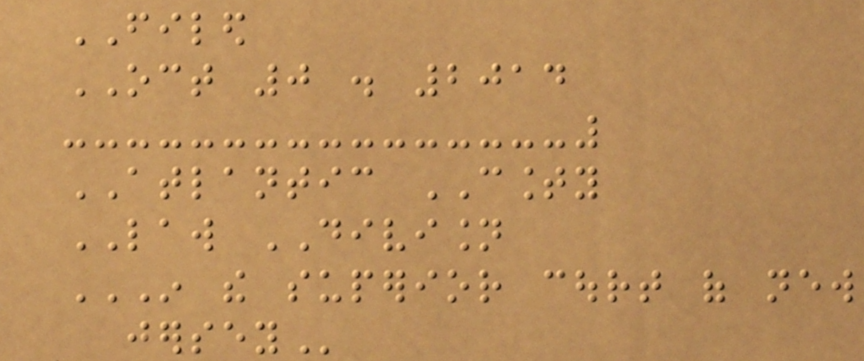FILED
OCT 0 . 2014
ATLANTIC COUNTY
LAW DIVISION
IN THE SUPERIOR COURT OF NEW
JERSEY
